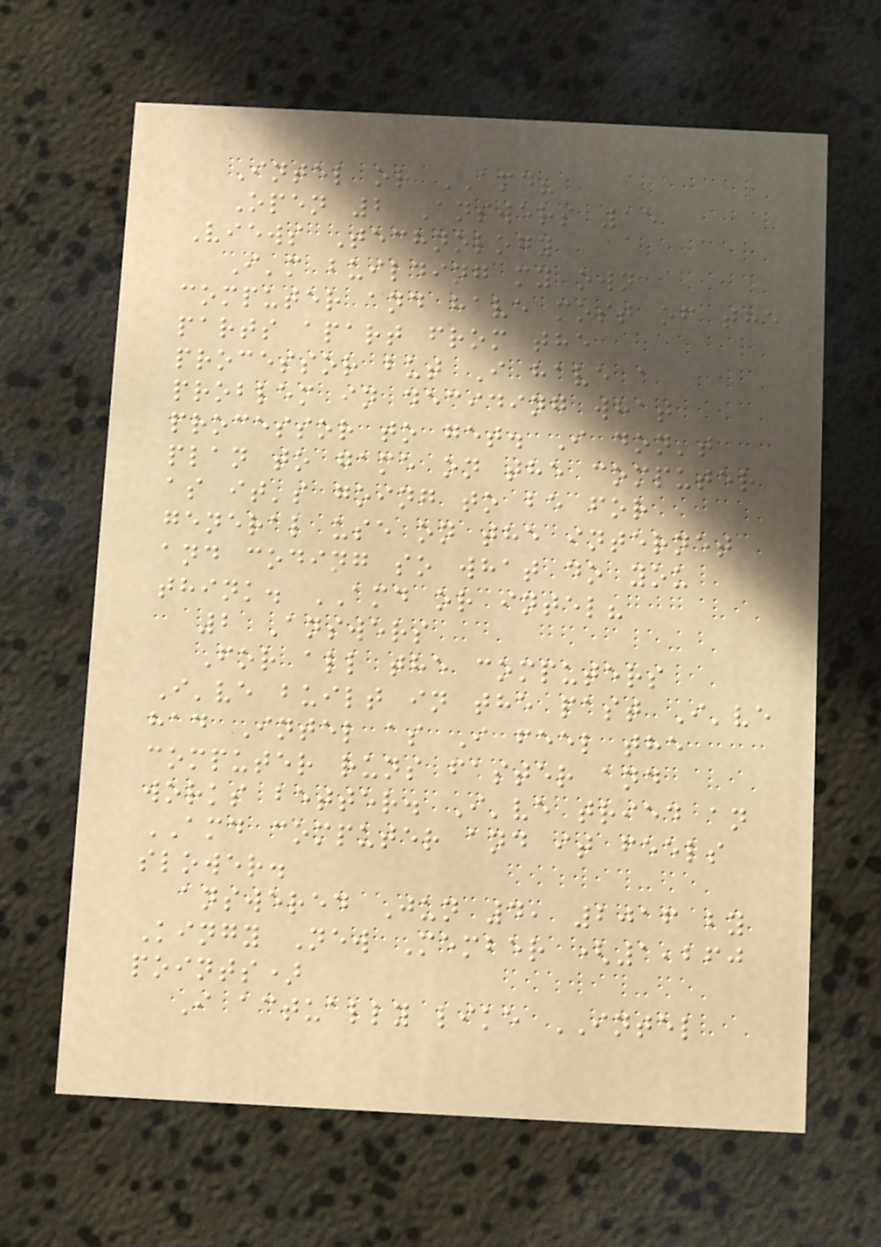Intel or AMD?
Open 2 Answers 15
Views Technology
I'm building my own
computer and have most of the
parts apart from the
processor but I have a
problem in deciding what
processor to get. I don't
plan to game on the computer
as it's going to be for
general use on the internet
and coding so what do you
think. AMD or intel?
2 Answers
For all the computers
I've built in the past I've
had Intel as I feel the
computer runs faster and
works better. I've tried an
AMD computer and it feels
slower.
answered Jun 4, 2016 by
Kingy New Member (1,260
points)
I actually like INTEL
